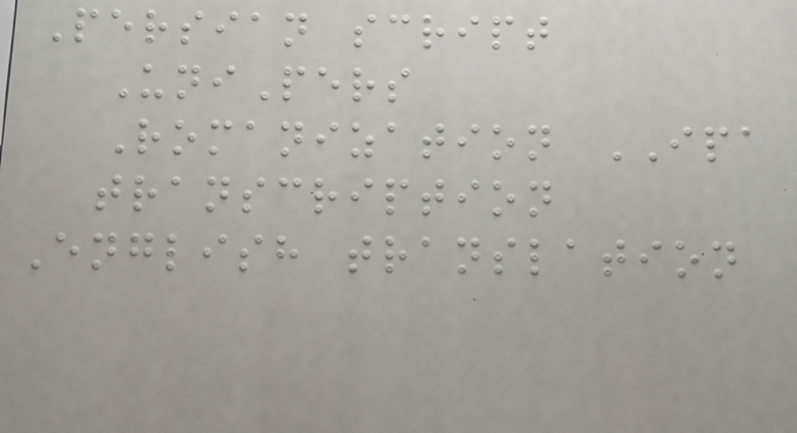Persian script
UniPers
Romanization IPA
transcription
English translation
